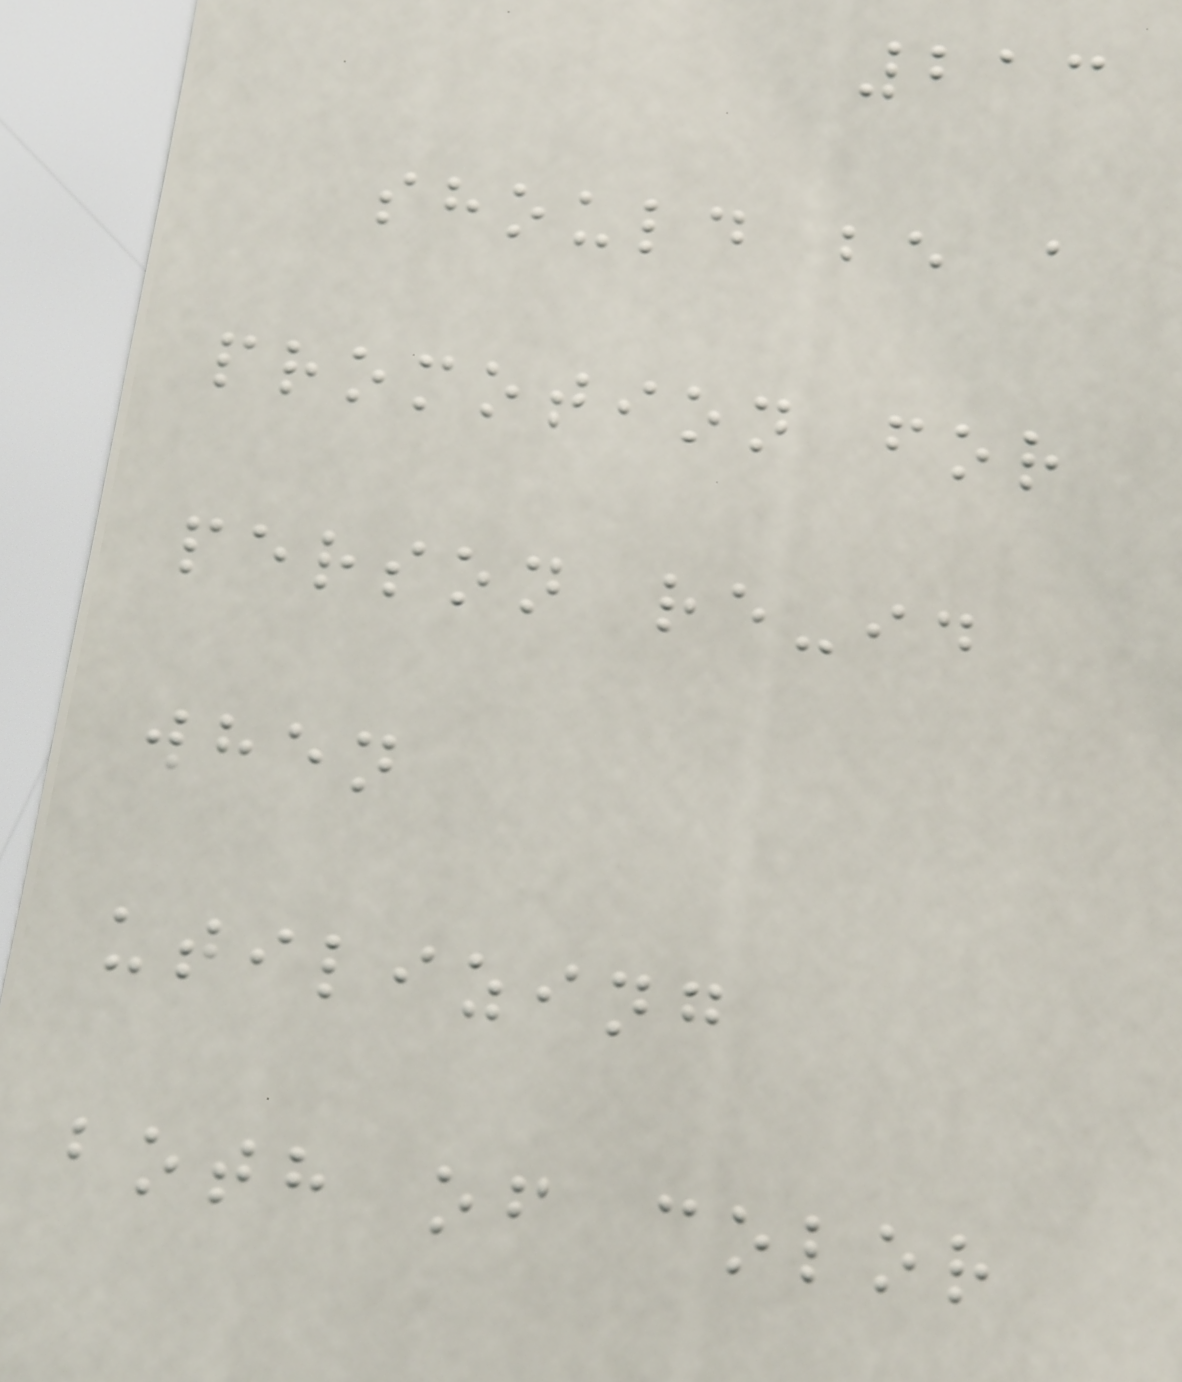213
should be a
promotion for
person re-id
when
utilizing
both of color
